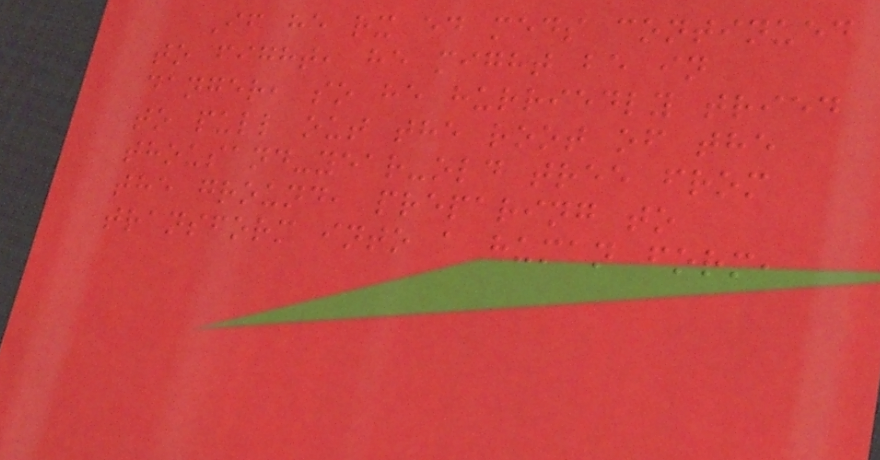If he rx ed meds continued
to fight, he might be in
danger, so he hurriedly tried
to pull out the root of the
thousand-year-old tree from
the ground, preparing to
transform into a human form,
